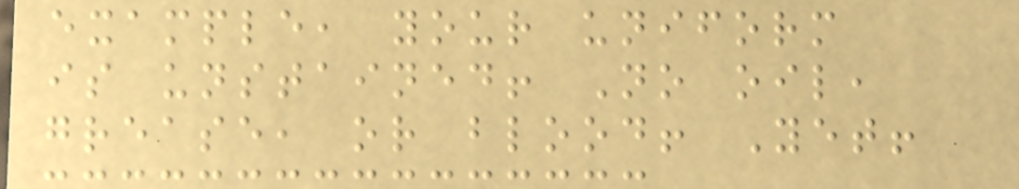example, your uniform
is unstained! No oil,
grease, or blood! Yet!
